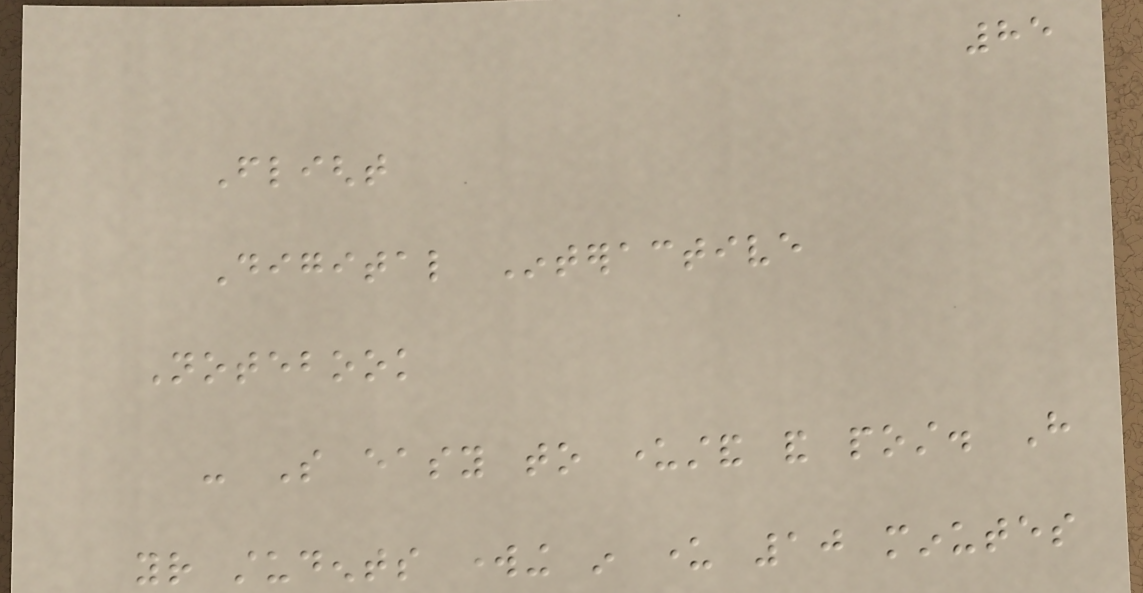85
Flight
Digital Interactive
Notebook
- So easy to understand and post. Have
your students working in under 10 minutes
